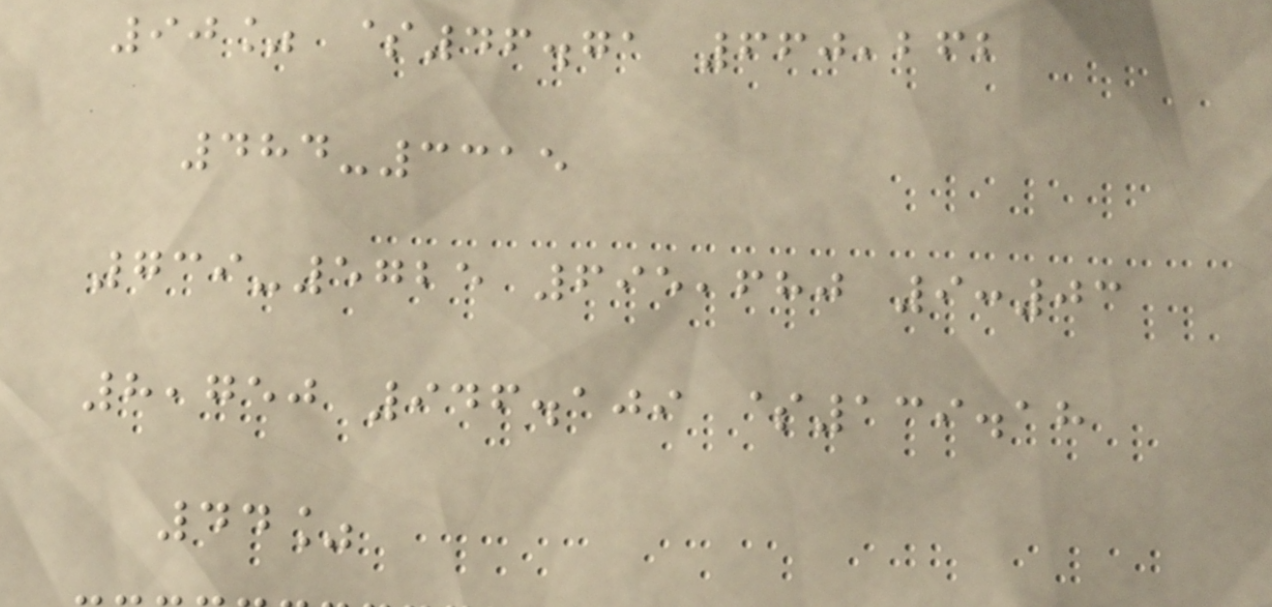90% $46.71 660,262
484-3315
739-5725 695,680 9:03
8,750 946.109 $139.18
44%
